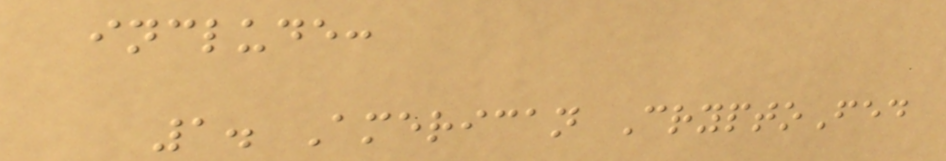include:
1. American CryptoFed
